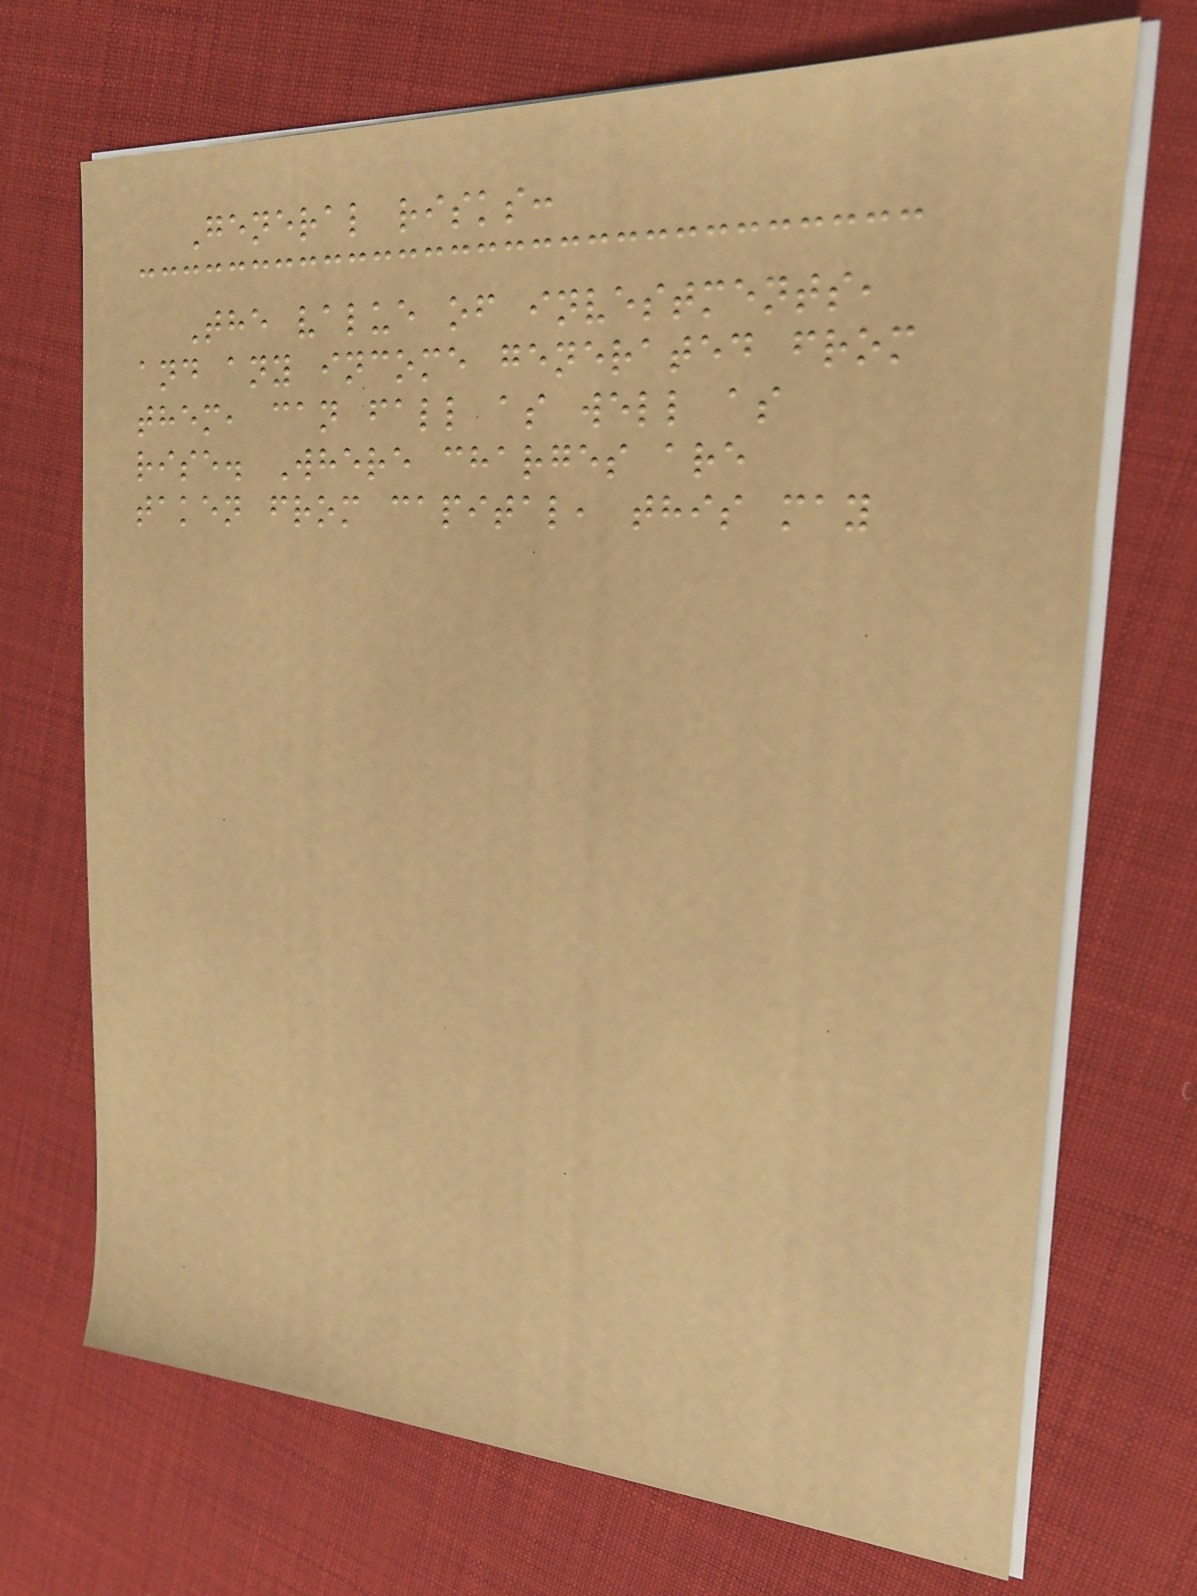General risks:
The value of investments,
and any income generated from
them, can fall as well as
rise. Where charges are
taken from capital, this may
